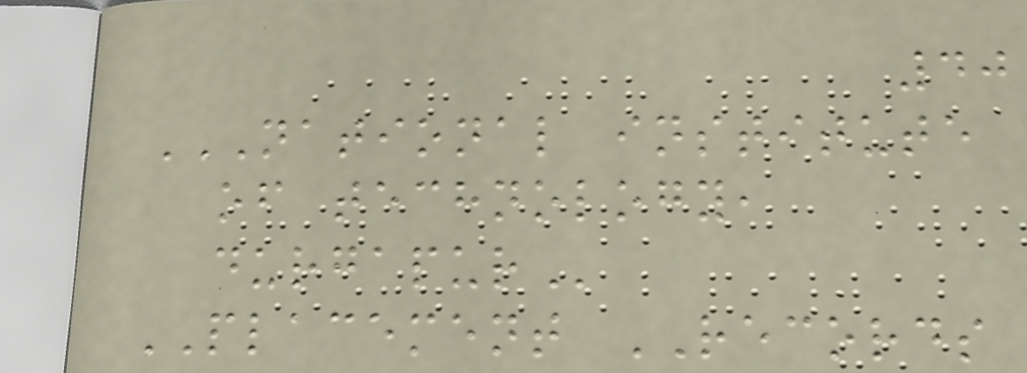40
NATIONAL INSTITUTE
OF TECHNOLOGY,
DURGAPUR
PLACEMENT RECORDS
